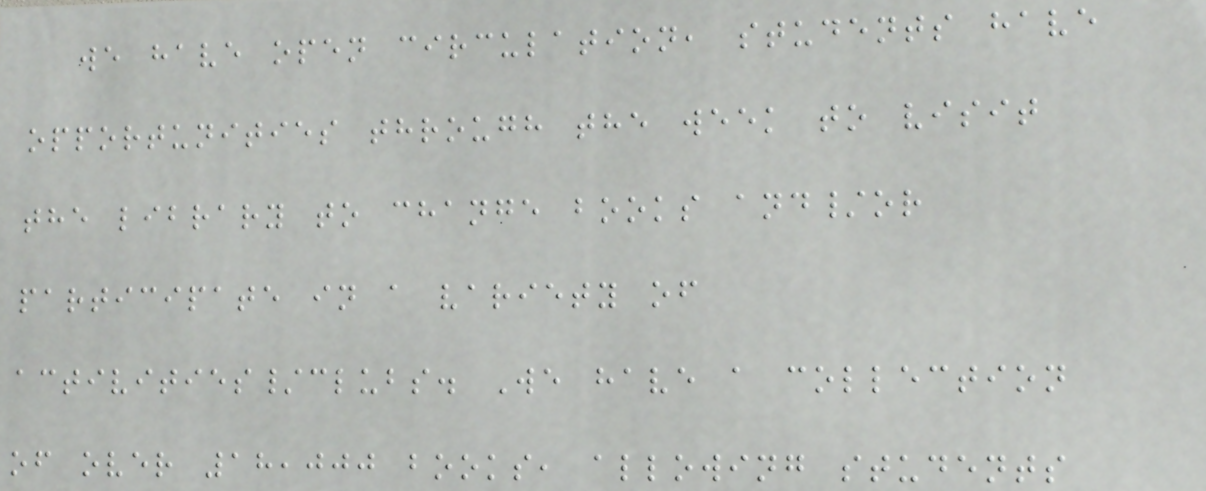we have open circulation, students have
opportunities through the week to visit
the library to change books and/or
participate in a variety of
activities/clubs. We have a collection
of over 18,000 books, allowing students
